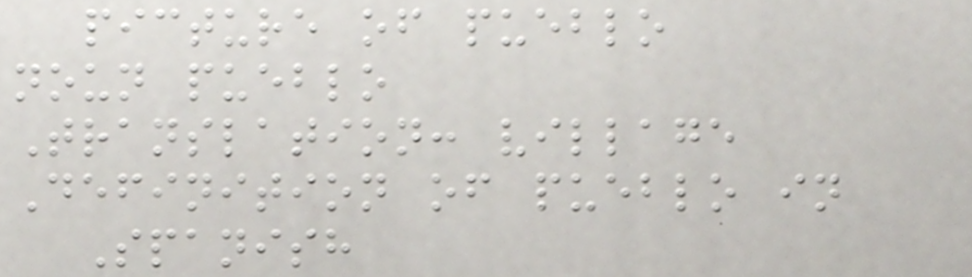picture of pueblo
noun pueblo
Translation: village
Definition of pueblo in
Spanish
